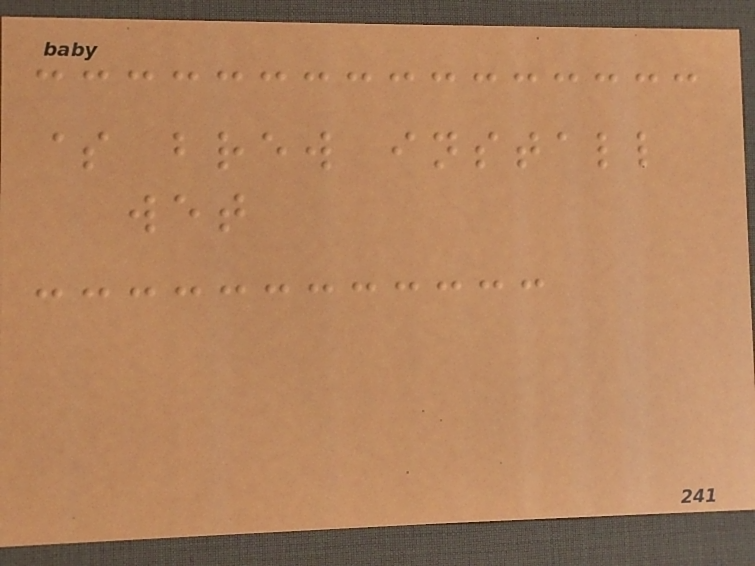$ brew install
wet
